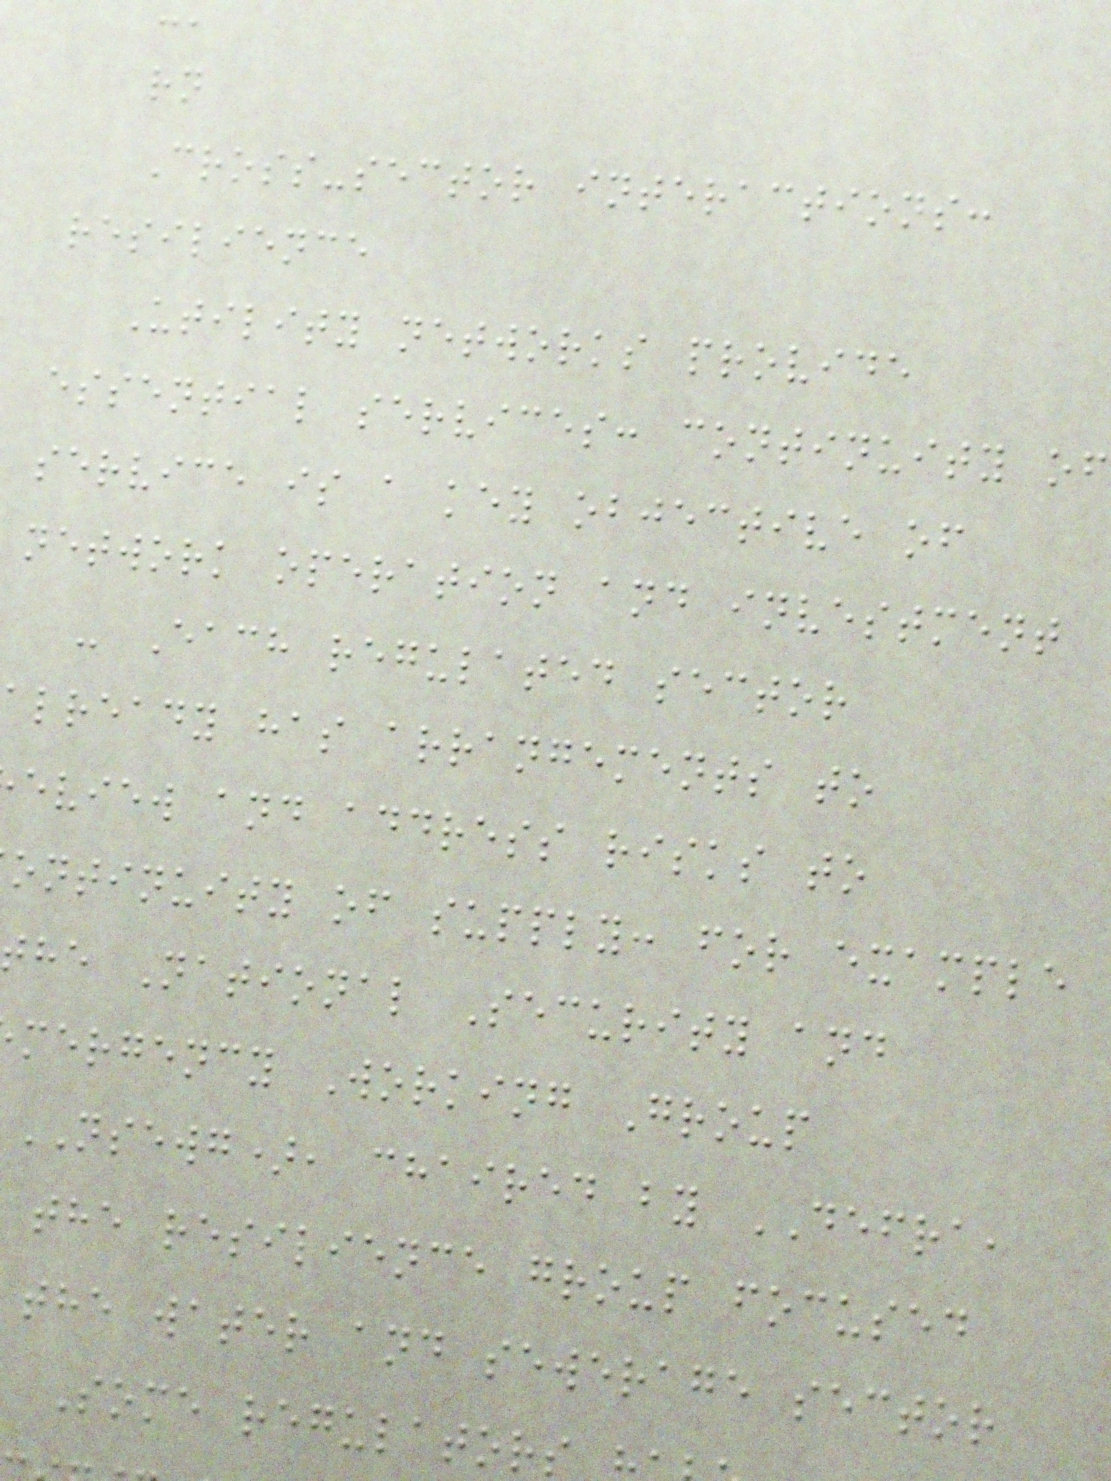rn
Cross-sector interactions:
resilience
Utility networks provide
essential services: continuity of
service is a key objective of
network operation and investment
- Each regulated sector
already has arrangements to
eview and address risks to
ontinuity of supply: for example
he National Security and
mergency Working Group
NSEWG), chaired by DEFRA,
the resilience group focused
the water and sewerage sector
Some regulators
